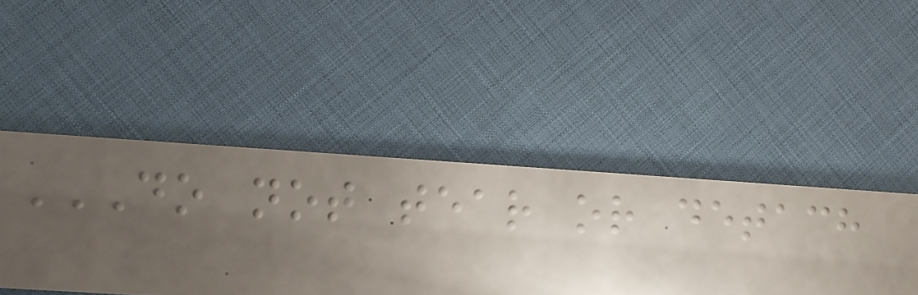DO NOT TEAR OR DETACH
